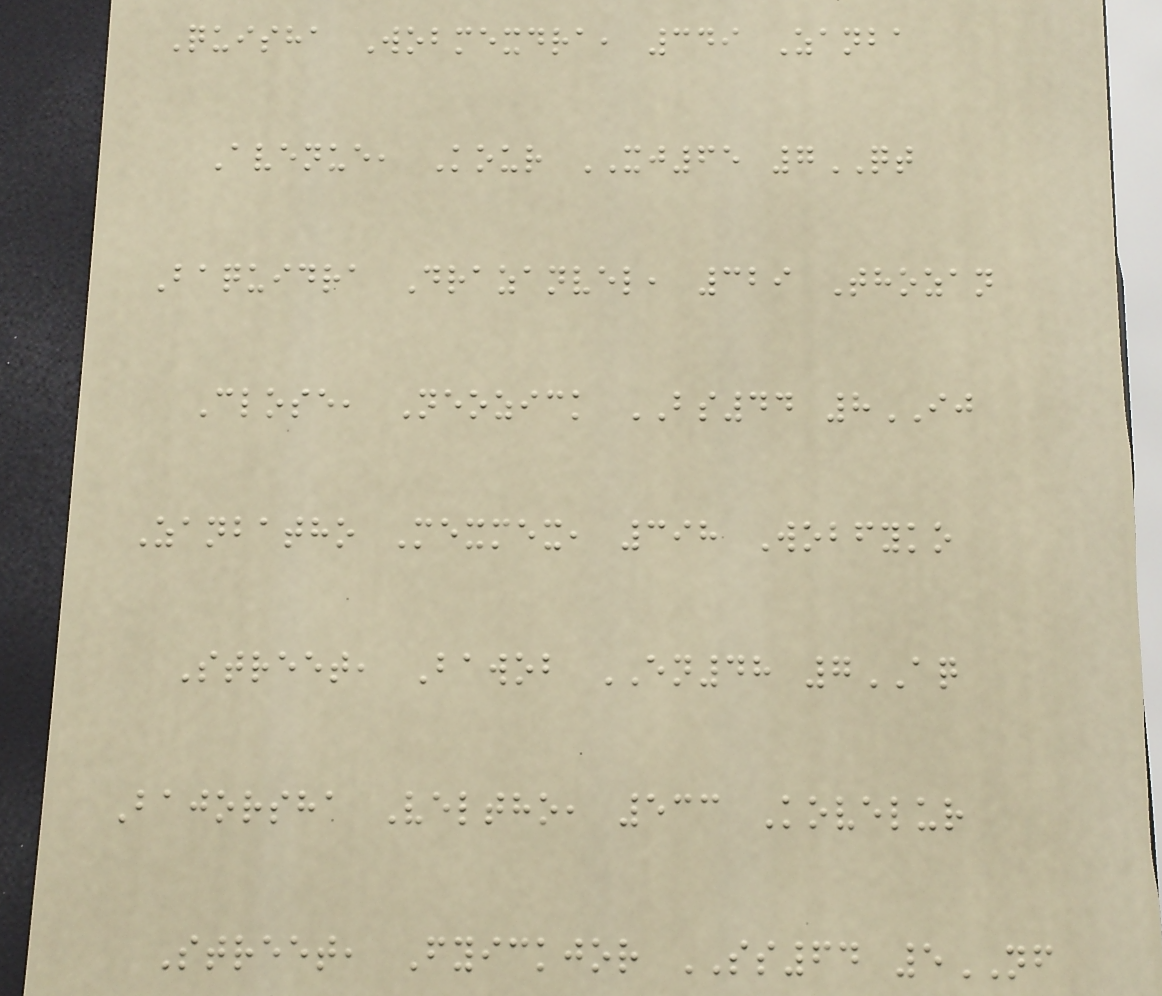Quisha Wobmexdra, 349 Zanba
Avenue, Kour XJ65 7QT
Baquidra Drazanvel, 329 Thozan
Close, Neozick BS44 8IJ
Zanbatho Mexmex, 398 Wobfyko
Street, Bawob EN48 7AQ
Bajorsha Veltho, 533 Kovelur
Street, Fyickjor SS64 5NF
